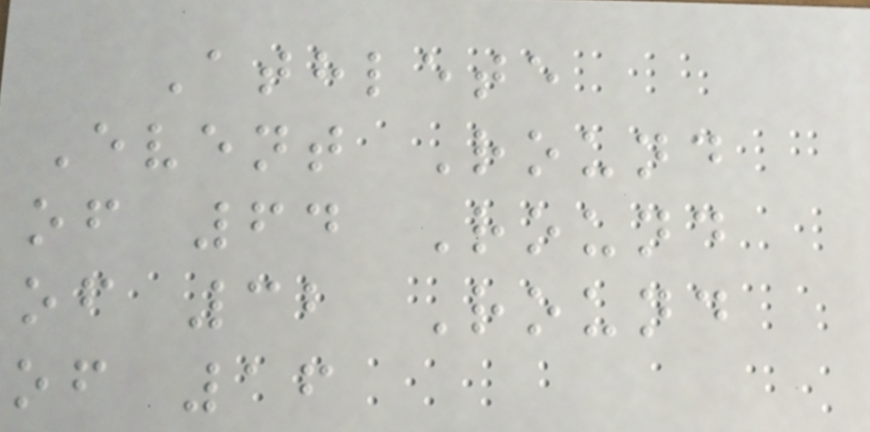Athlete
Event Round
of 64 Round
of 32 Round
of 16
